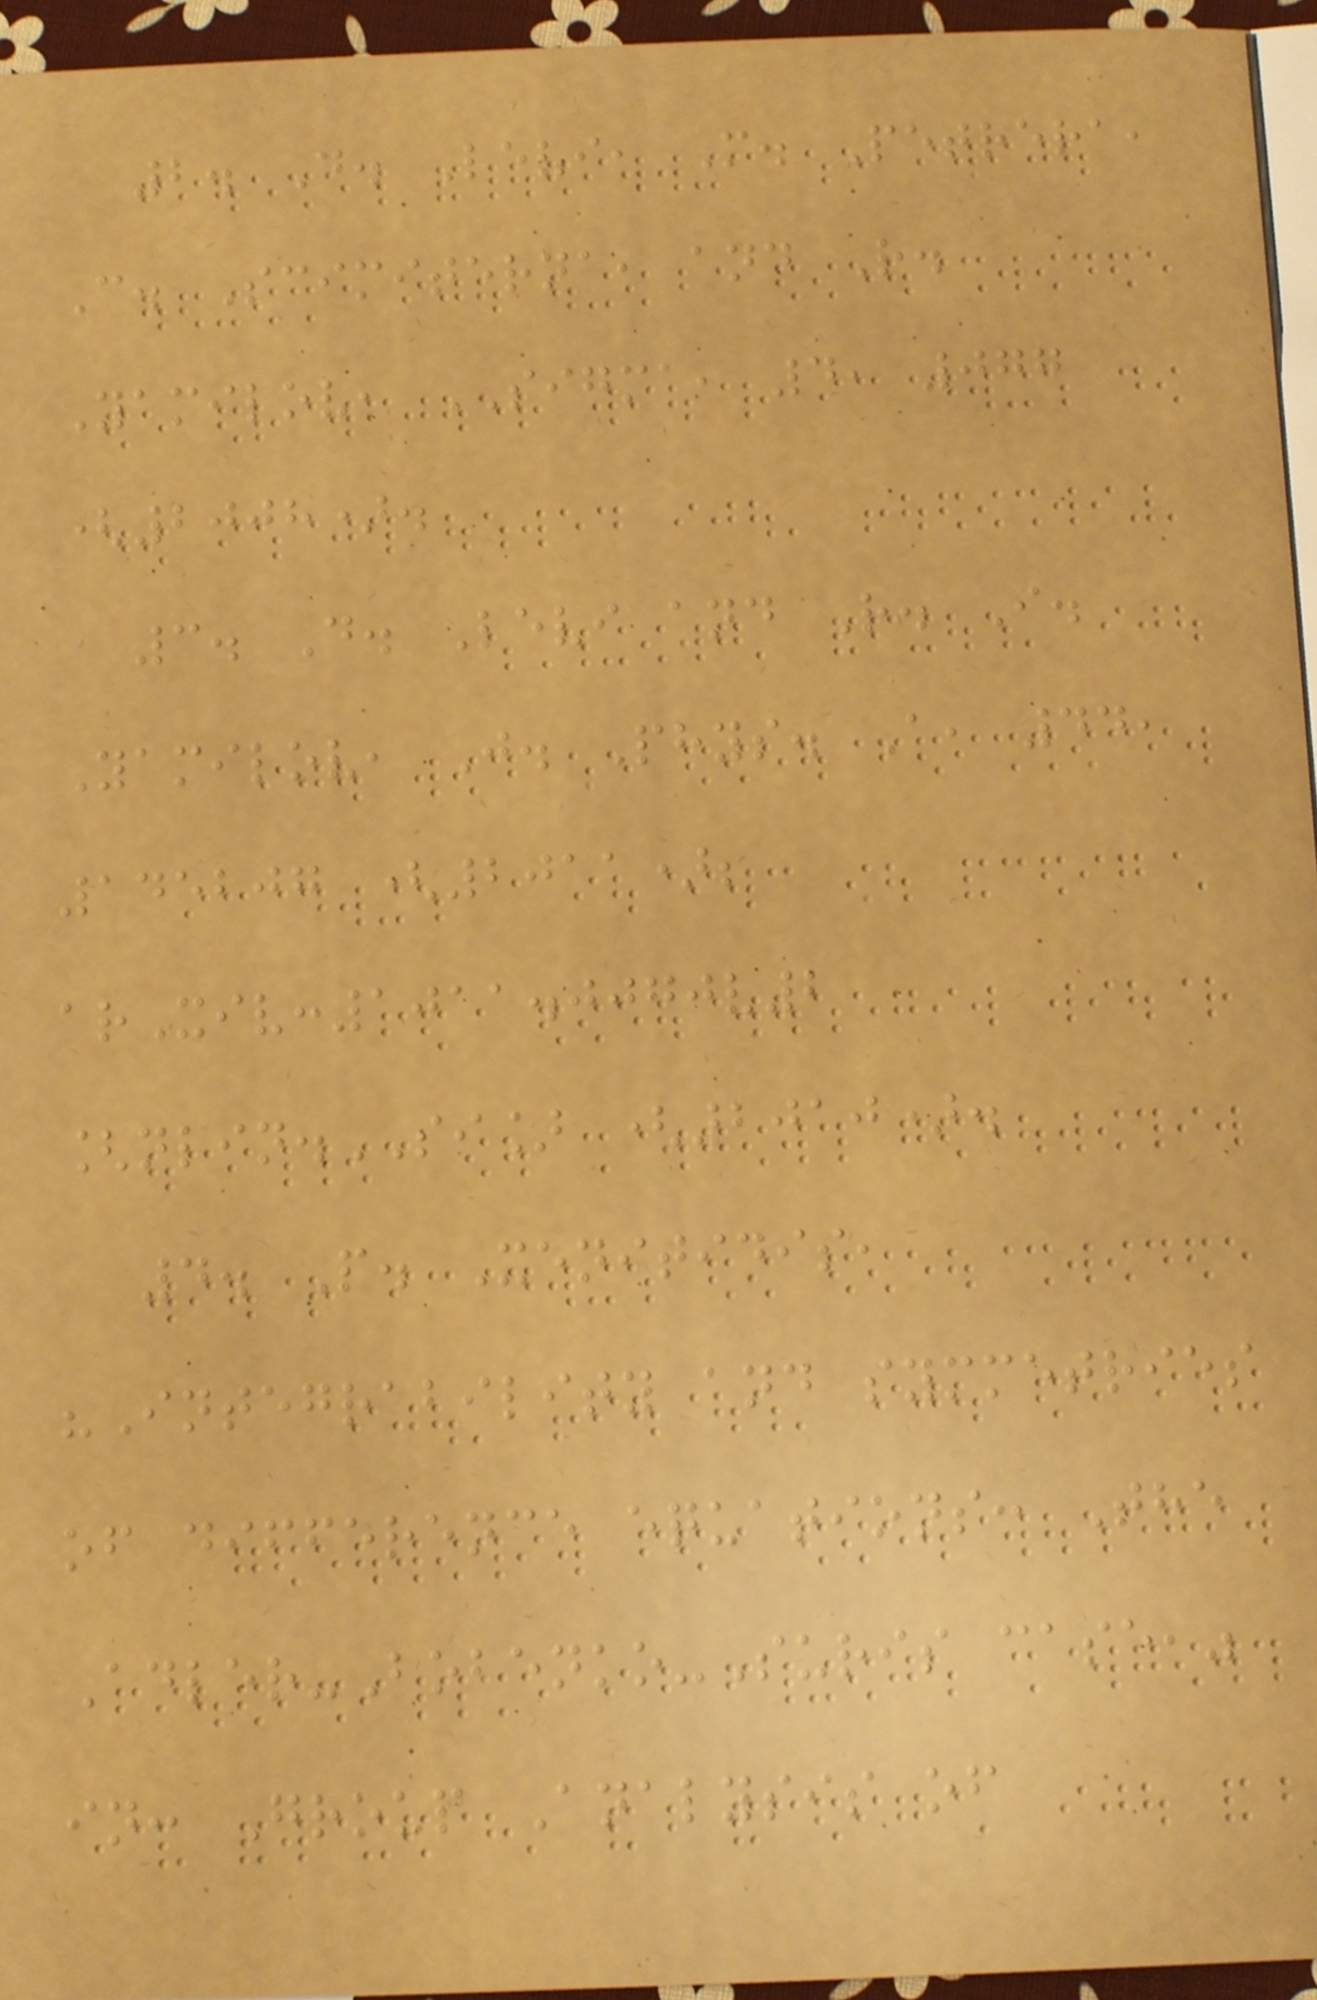2. D. Levi, M. Petrera,
C. Scimiterna, and R.
Yamilov, SIGMA, 4, 077
(2008).
3. D. Levi and R. I.
Yamilov, J. Phys. A, 44,
145207 (2011);
arXiv:1011.0070v2
[nlin.SI] (2010).
4. P. Xenitidis,
"Integrability and symmetries
of difference equations: The
Adler-Bobenko-Suris case,"
in: Group Analysis of
